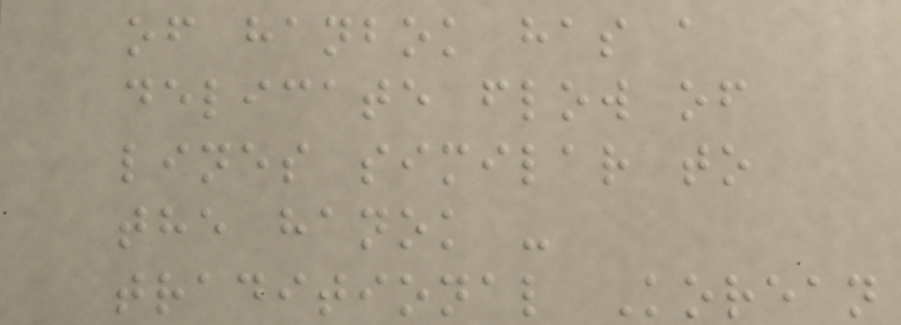of hanbok has a
delicate flow of
lines similar to
the hanok -
traditional Korean
